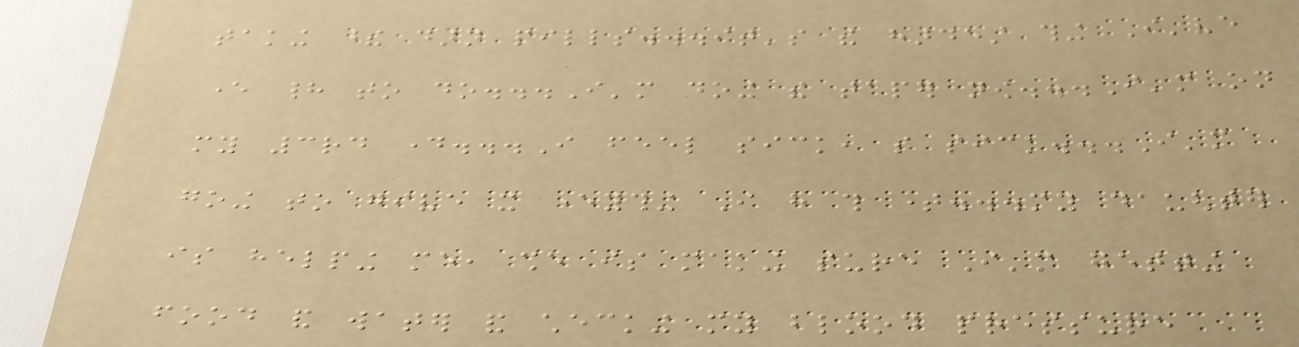taking these darn pills...it's the hardest thing I've
ever had to do...I'm doing the taper now...I'm on
my 3rd day...I feel sick, so sick...I'm
going to give it everything I have this time...my daughter
is helping me, she is making sure I'm getting
food and water and checking my blood pressure
